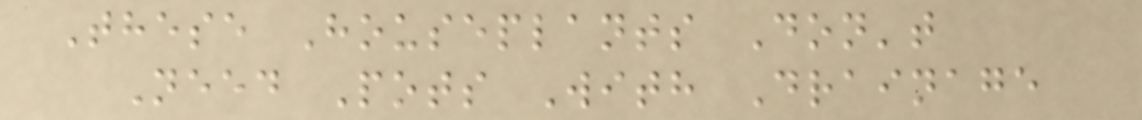These Houseplants Don't
Need Pots With Drainage
